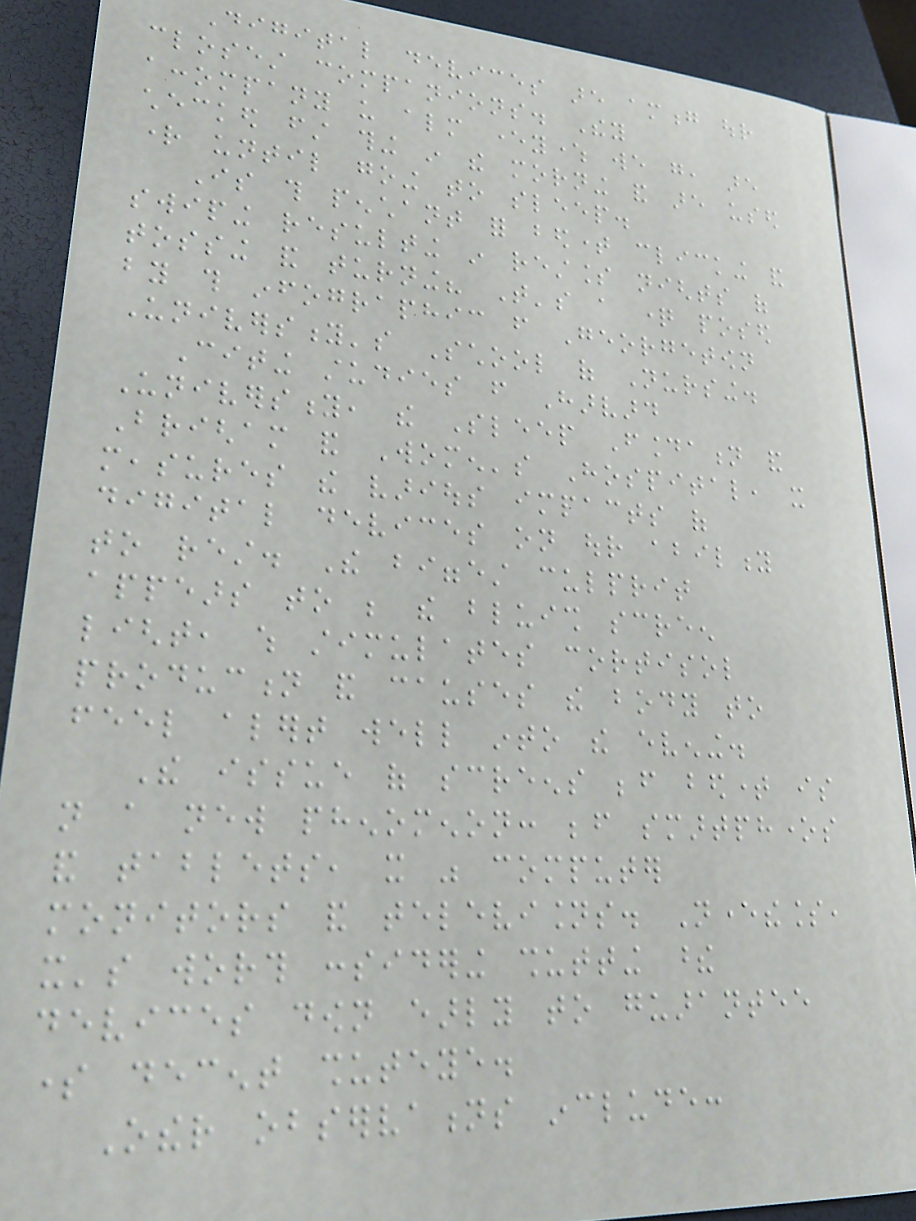Digital devices are among our
closest companions. They
accompany us almost everywhere we go, are
checked first thing in the morning and are used
right until going to sleep.
Is this penchant for bedtime clicking and
swiping resulting in restless nights of
tossing and turning? That's a question posed
by this infographic from Georgetown
University's School of Nursing.
Citing studies from Harvard
University, the Sleep Foundation and
Brigham and Women's Hospital, it
measures the various impacts of
digital devices on our ability
to rest. The biggest culprit
appears to be the bluish screen
light, which stimulates cortisol
production and causes the body to
feel alert well into the evening.
The issue of screens before bedtime is
not a new phenomenon: before smartphones
and tablets, it was computer
monitors and televisions. Nevertheless,
it's worth considering shutting these
devices down early to guarantee
some decent shuteye.
Other observations include:
